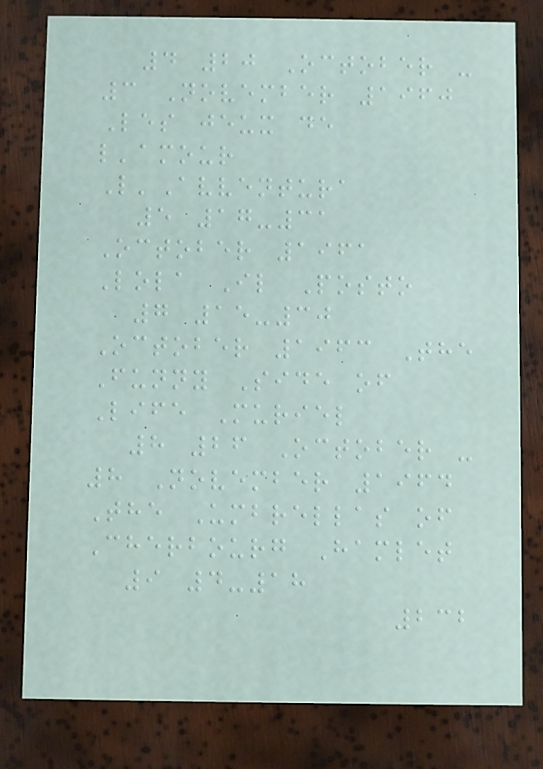4 20 October -
3 November 1960
Les jeux de
l'amour
L'Avventura
5 17-31
October 1961
Lola Il Posto
7 15-30
October 1963 The
Funny Side of
Life Muriel
8 26 October -
8 November 1964
The Umbrellas of
Cherbourg Hamlet
9 4-18
232
